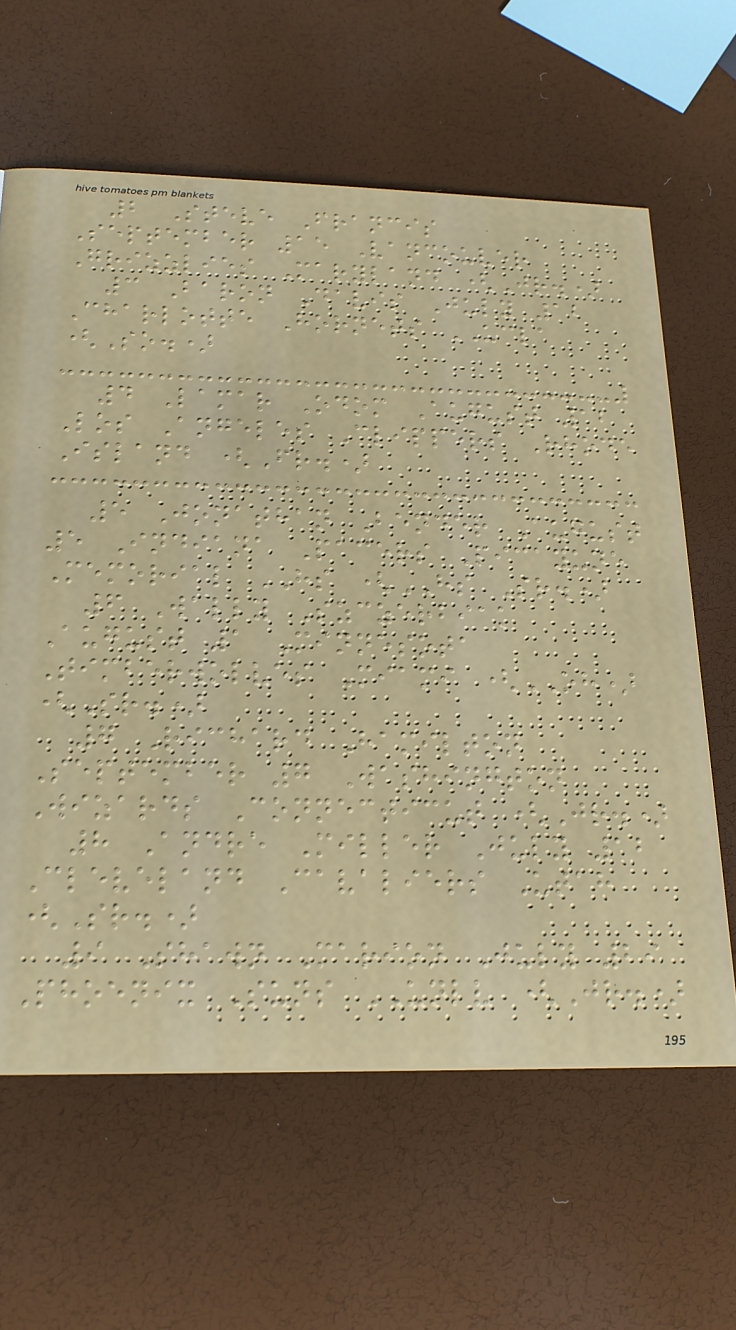2 Steve Francis
September 15 Vancouver
Grizzlies Maryland (Jr.)
3 Baron Davis July 12
Charlotte Hornets UCLA
(So.)
4 Lamar Odom August 12
Los Angeles Clippers Rhode
Island (Fr.)
5 Jonathan Bender August
5 Indiana Pacers Picayune
Memorial HS (HS Sr.)
6 Wally Szczerbiak
August 1 Minnesota
Timberwolves Miami (OH)
(Sr.)
7 Richard Hamilton
September 7 Washington
Wizards Connecticut (Jr.)
8 Andre Miller July 12
Cleveland Cavaliers Utah
(Sr.)
9 Shawn Marion July 29
Phoenix Suns UNLV (Jr.)
